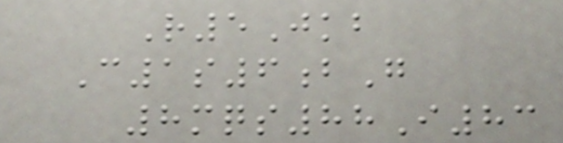R5Jkb
C1s6bG
8mqs88I83
